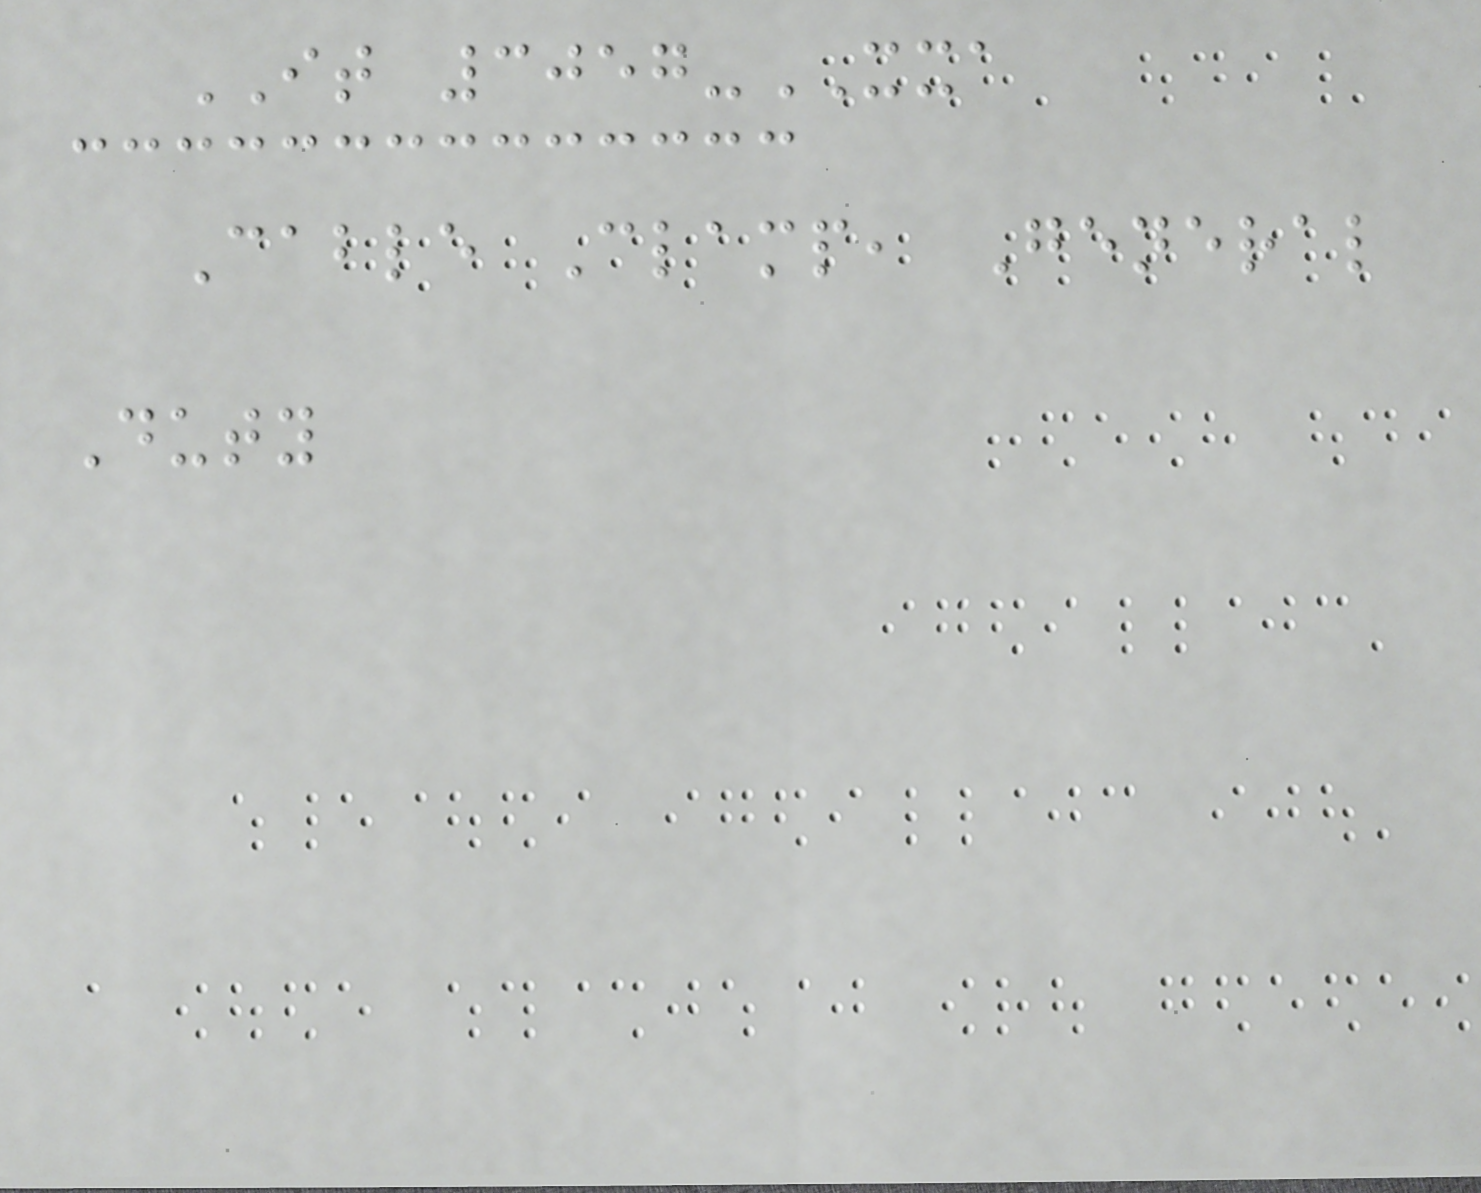IT 3057-XXA
Cable Clamp, General
Duty
